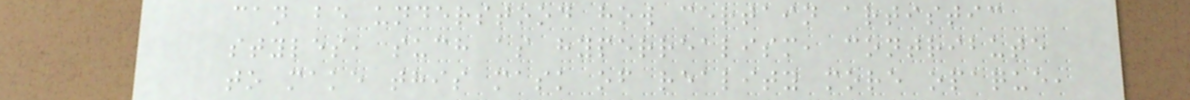can be understood how certain artistic
styles, such as hyperrealism, contribute
to make this mask of reality more opaque,
